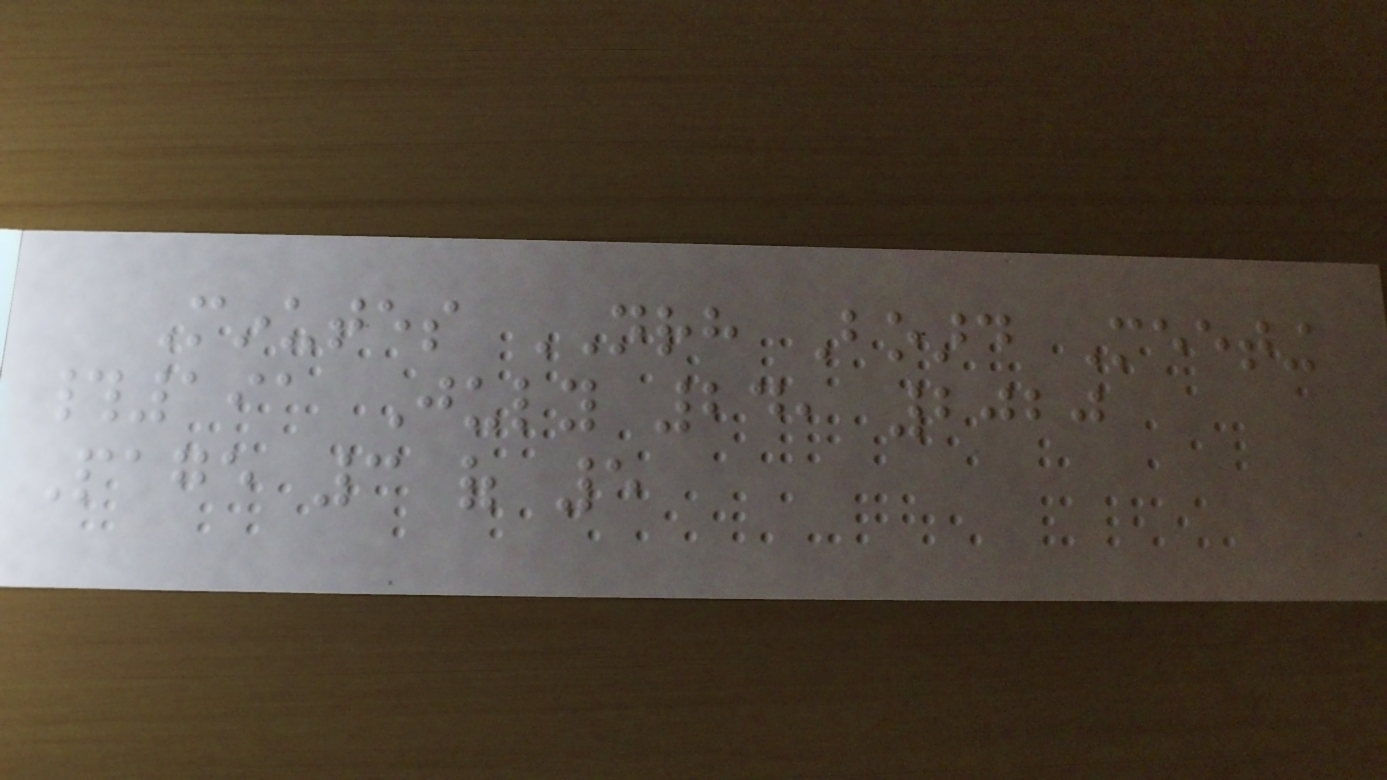Minutes NRH Board Meeting
#191 July 24, 2020
Page 3 of 5
